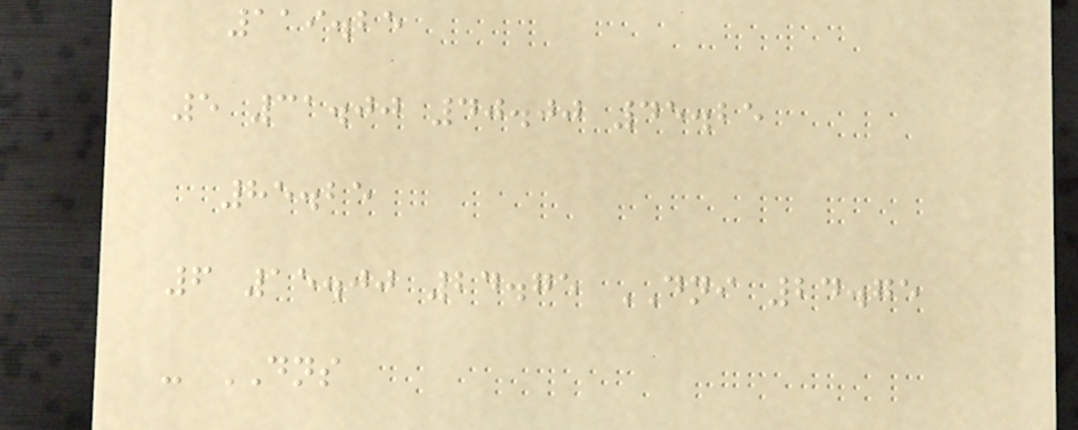119.25
5 31.00 40.00 45.25
85.25
6 15.00 24.75 DNI 24.75
- DNS
